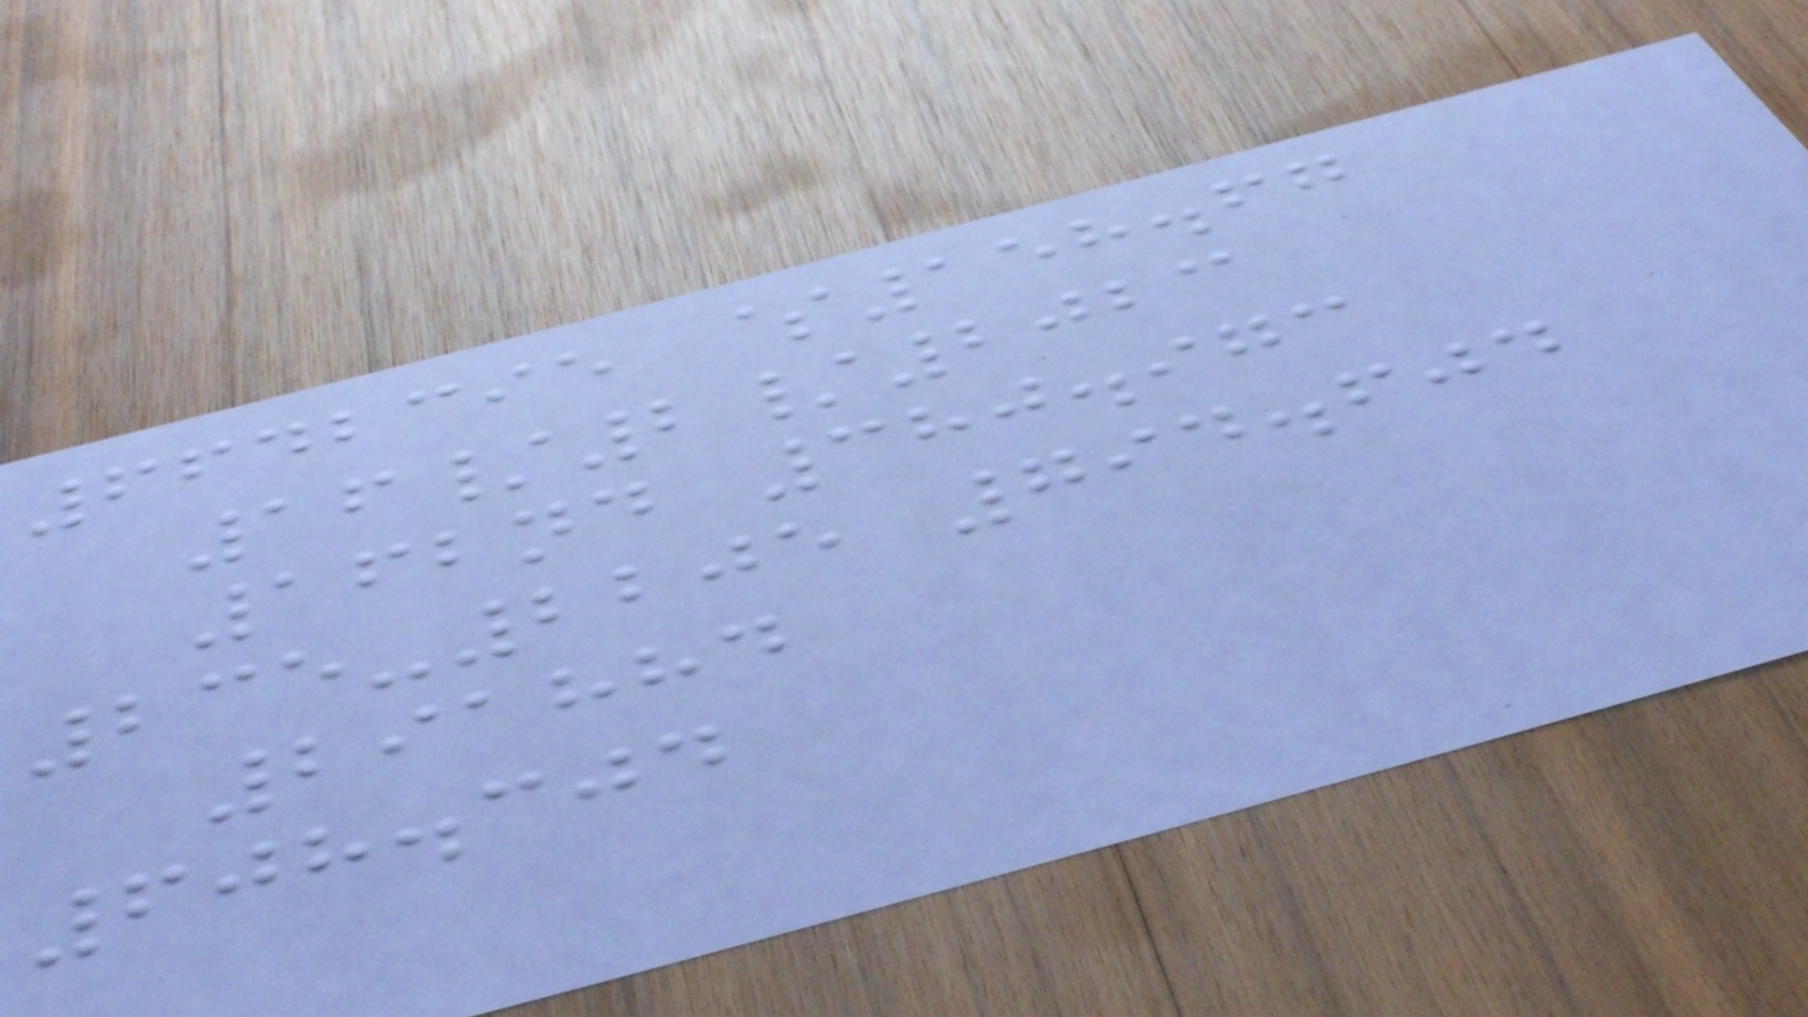6642395 $158.67
16/2/2023
162nd 380.973
235-2205 794.604
291884
608.304
